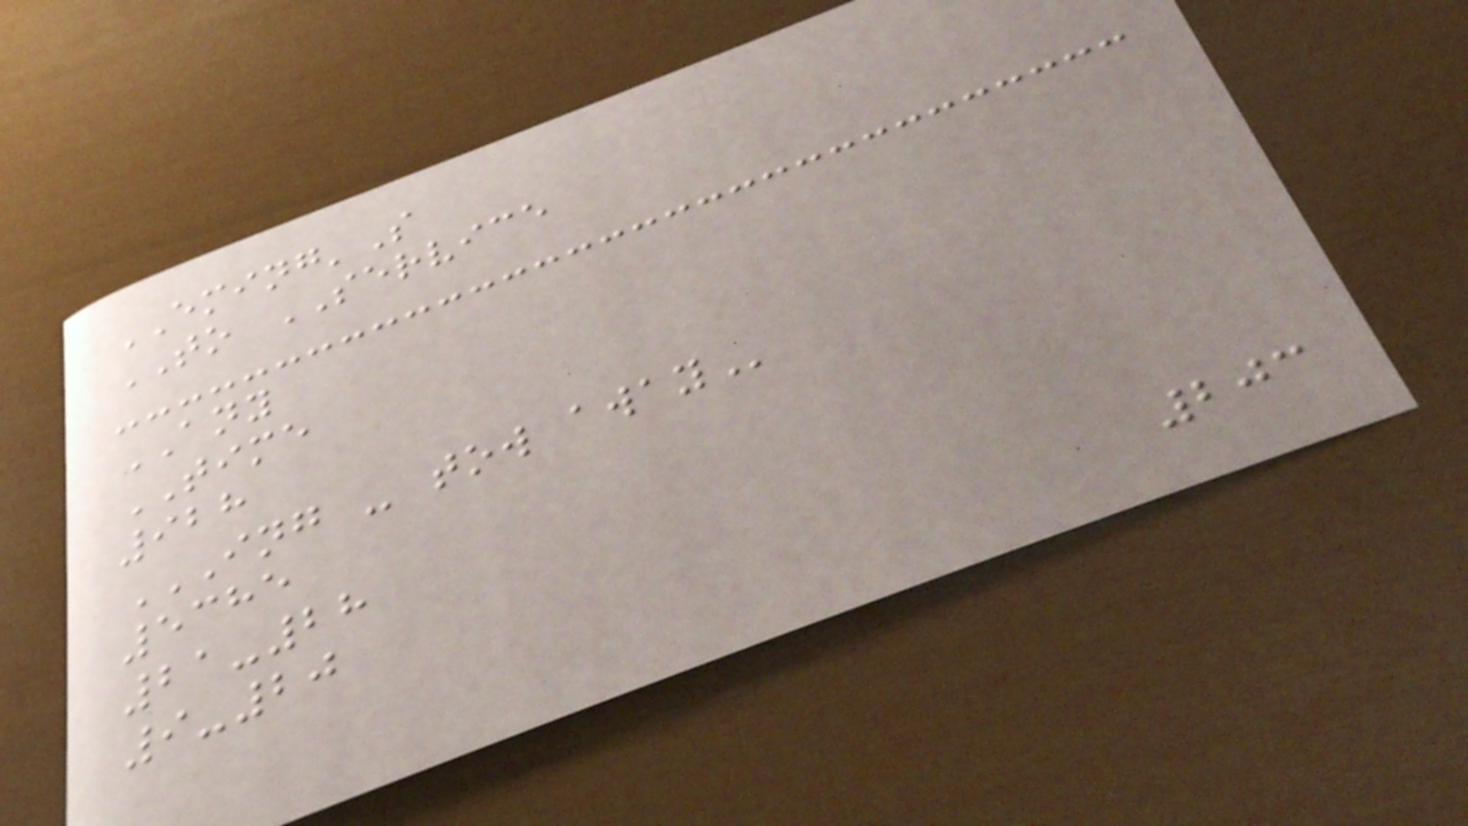EMING'S
TO SERVICE
ANY
TIME
928
ING - TOW AWAY
5385
21-28
9-20
203
